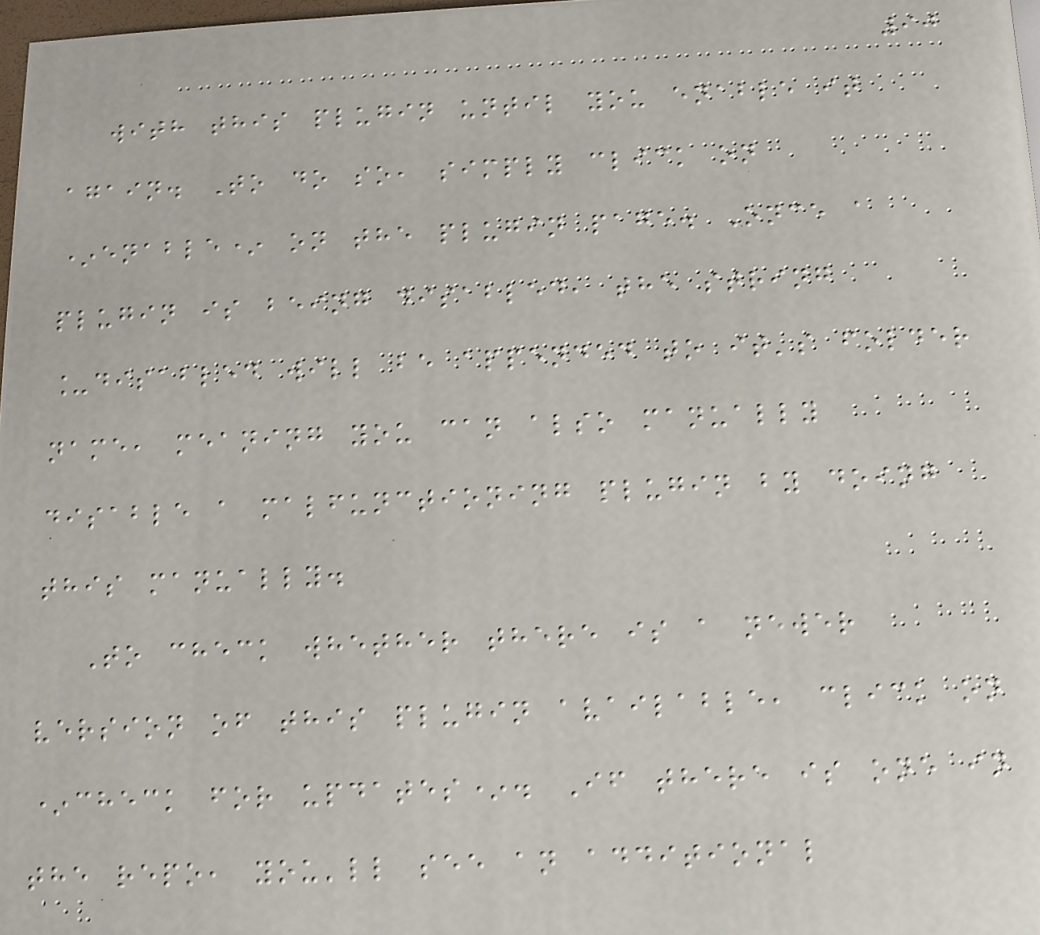90
with this plugin until you enable it
again. To do so, simply click on
*enable* on the plugin page. Once a
plugin is being disabled, the string
_disabled will be appended to it's folder
name, meaning you can also manually
disable a malfunctioning plugin by doing
this manually.
To check whether there is a newer
version of this plugin available, click on
*check for updates*. If there is one in
the repo, you'll see an additional
